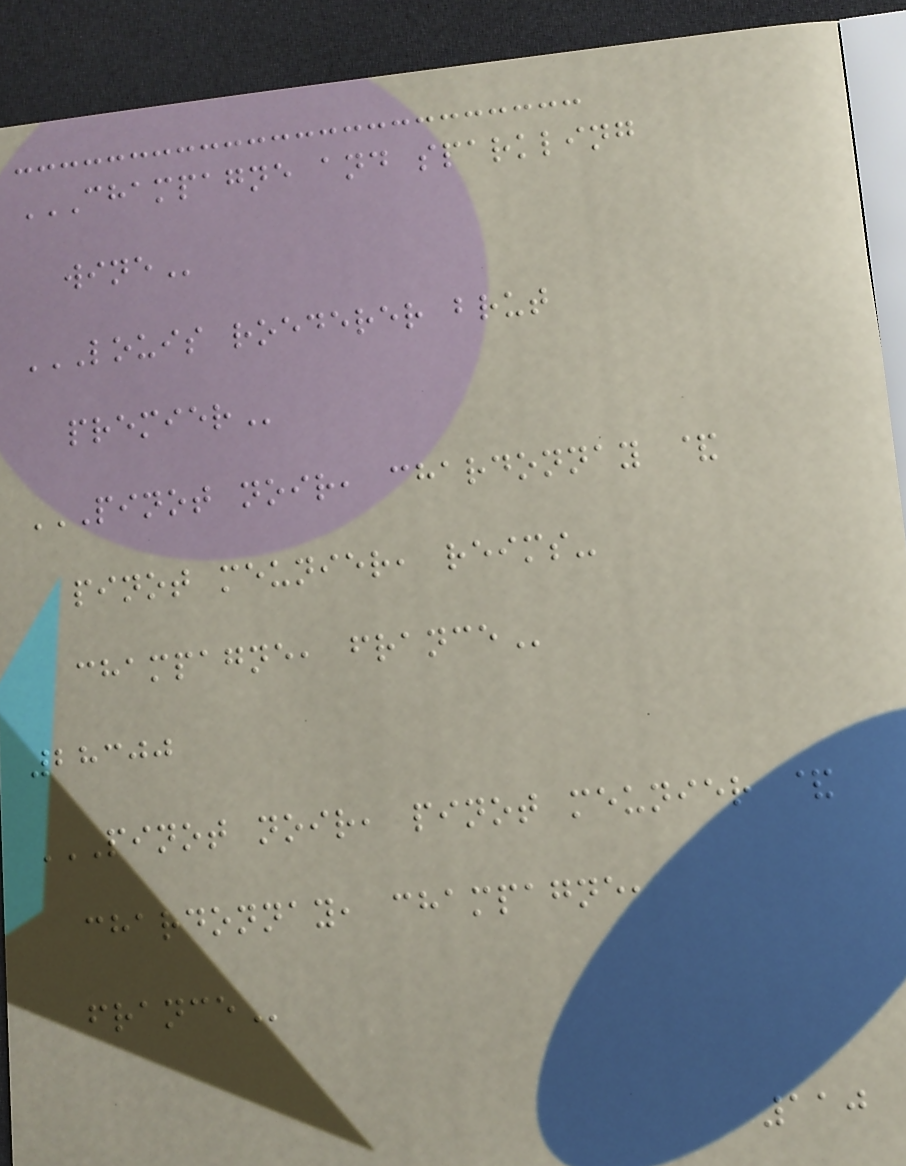CHAMPAGNE AND SPARKLING
WINE
LOUIS ROEDERER BRUT
PREMIER
PINOT NOIR, CHARDONNAY &
PINOT MEUNIER, REIMS-
CHAMPAGNE, FRANCE
28300
PINOT NOIR, PINOT MEUNIER &
CHARDONNAY, CHAMPAGNE,
FRANCE
110
